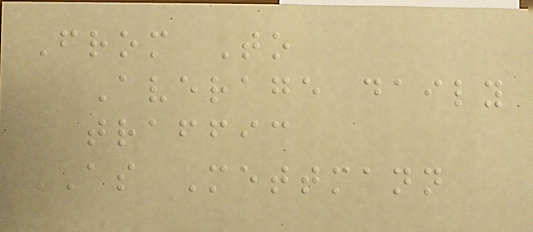From To
Average daily
traffic
AS Mettmann
